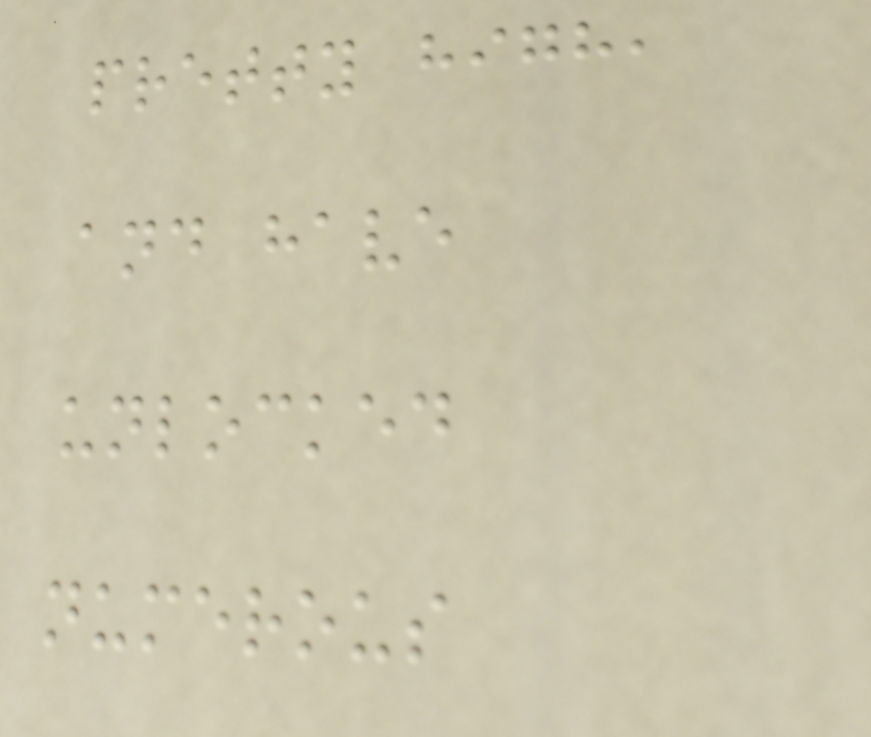pretty high,
and have
unlocked
numerous
